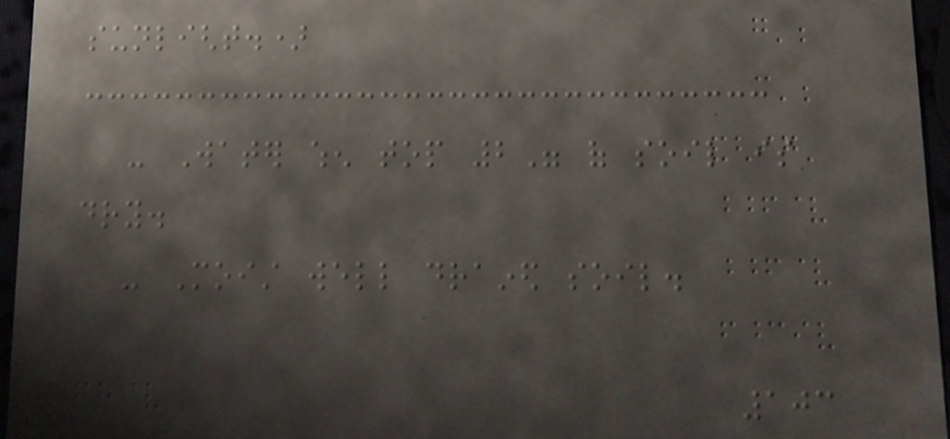sunlight.)
- Water when top 2" of soil is
dry.
- Moist well drained soil.
103
